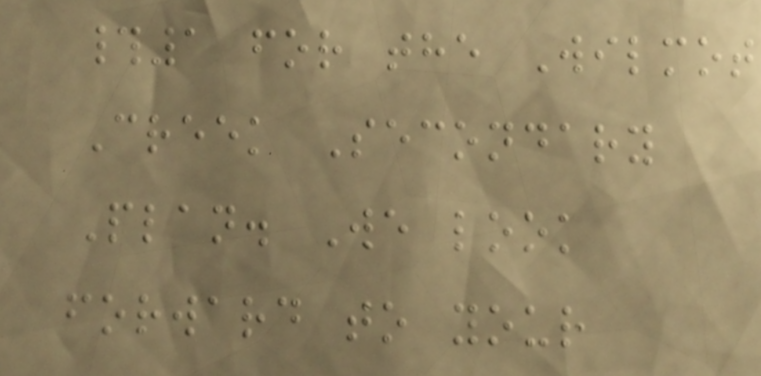#1 for the Wilmot
Creek Secondary
Plan. We look
forward to your
